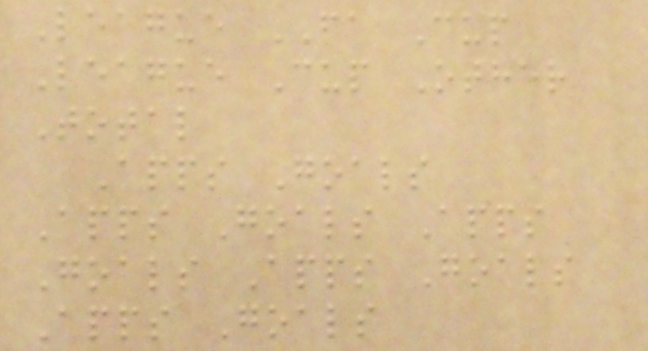League FA Cup
League Cup Other
Total
Apps Goals
Apps Goals Apps
Goals Apps Goals
Apps Goals
